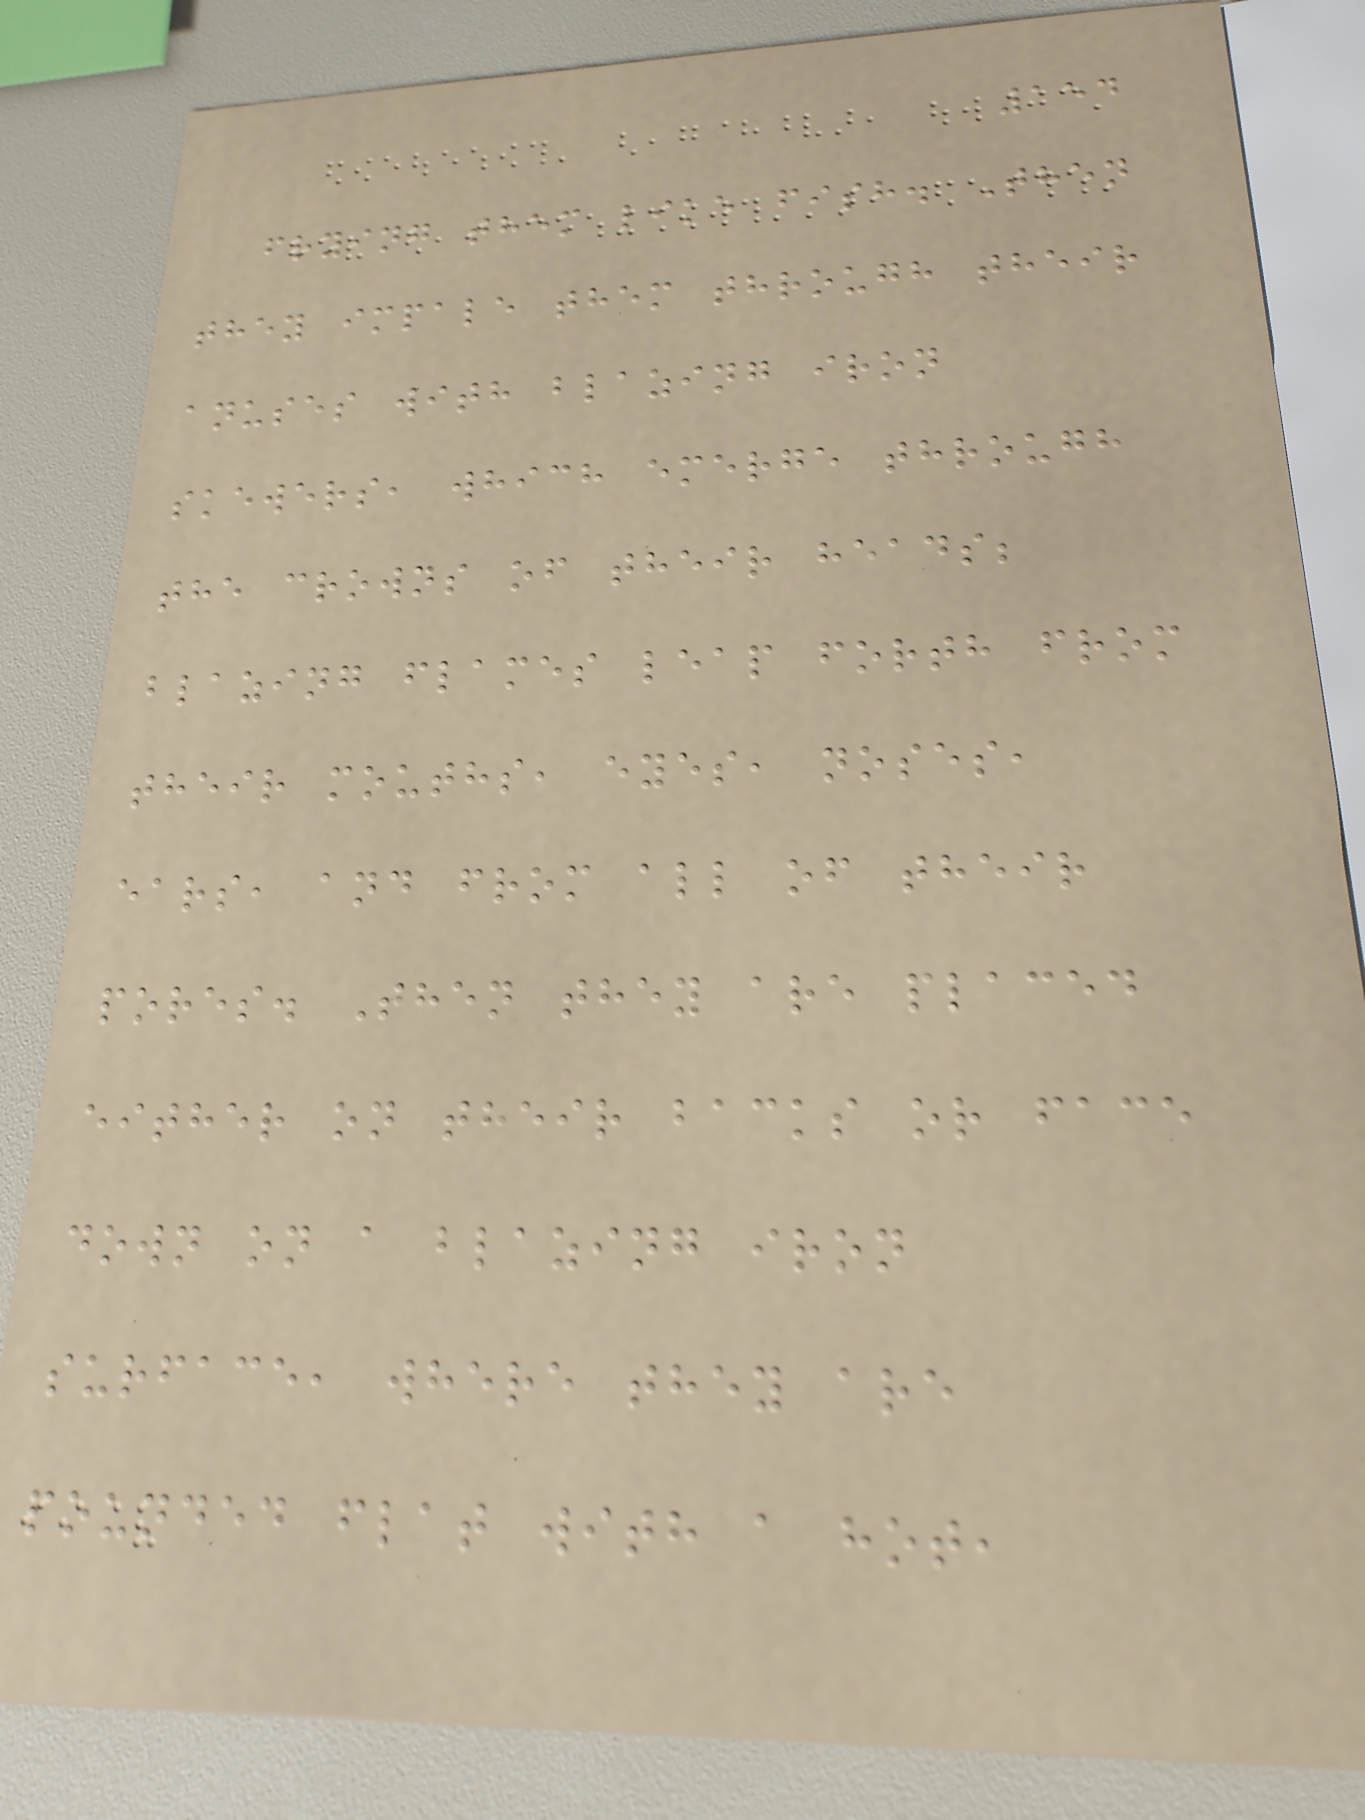154
frying them like fish. Then
they impale them through their
anuses with blazing iron
skewers, which emerge through
the crowns of their heads;
blazing flames leap forth from
their mouths, eyes, noses,
ears, and from all of their
pores. Then they are placed
either on their backs or face
down on a blazing iron
surface, where they are
pounded flat with a hot,
